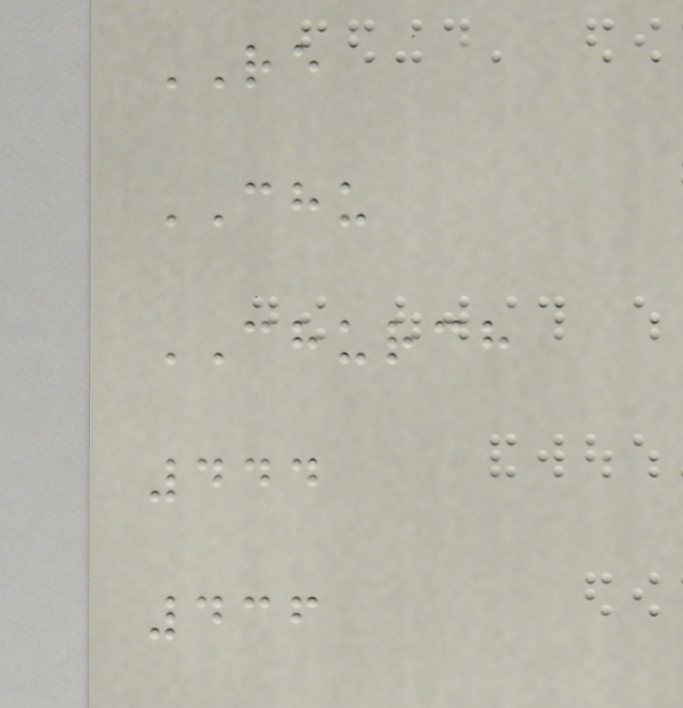RE
CHU
CHURCH
444
436
